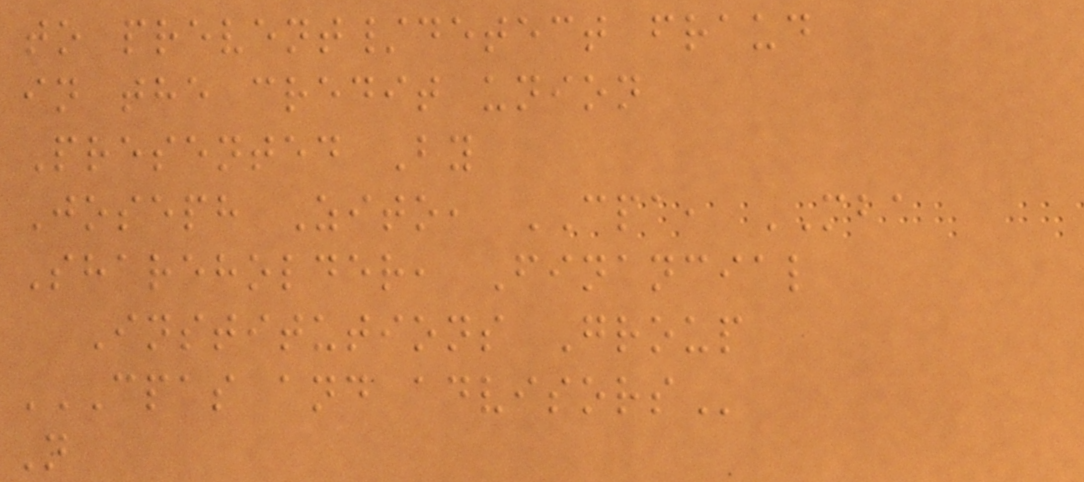to prevent/detect fraud
in the credit union
Presented By
Joseph Zito, CPA, MBA
Shareholder, Financial
Institutions Group
CPAS AND ADVISORS
N
